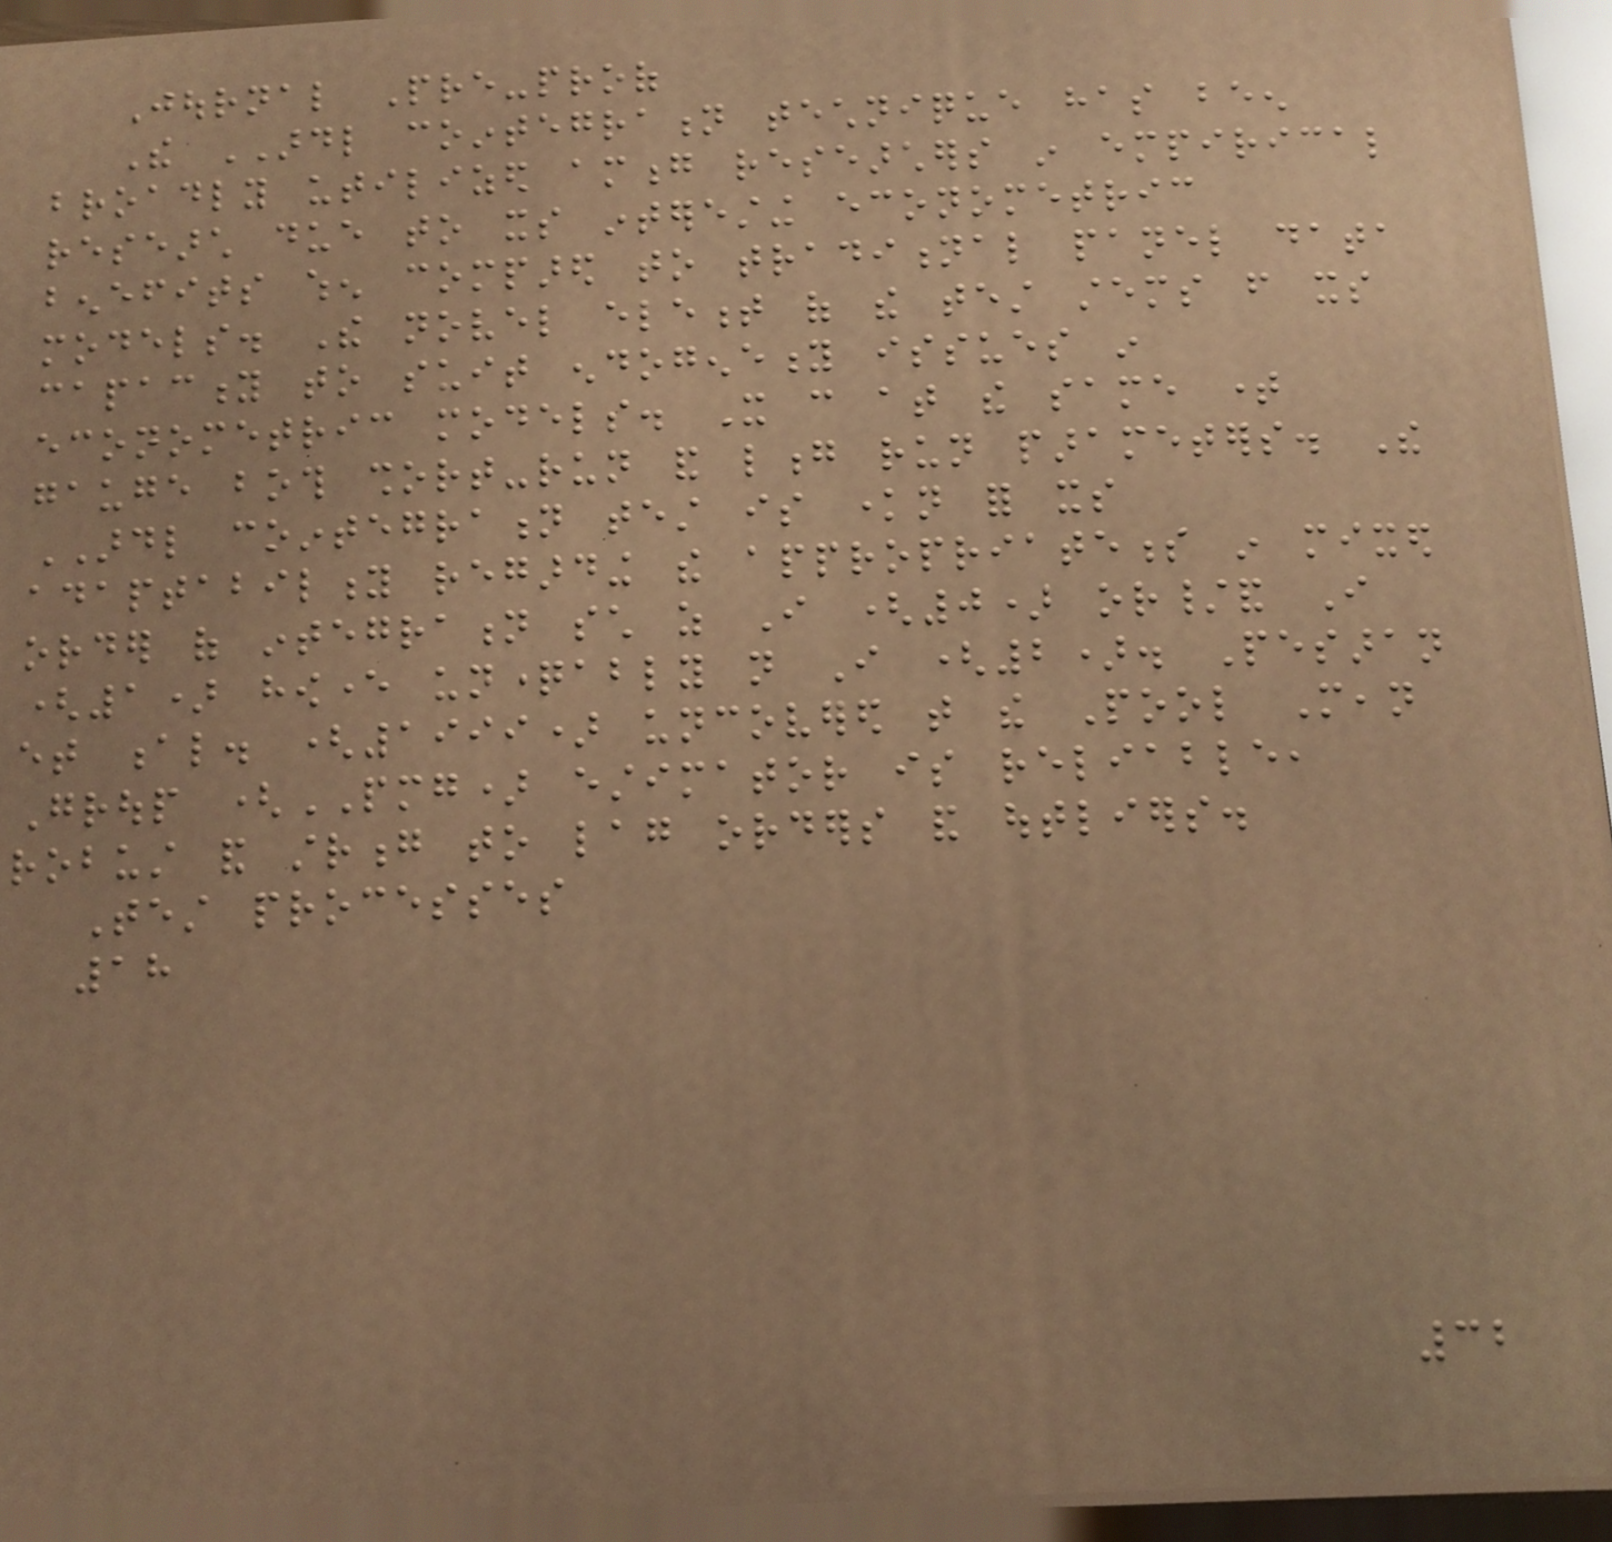Journal Pre-proof
The ARDL cointegration technique has been
broadly utilized among researchers in empirical
research due to its interesting econometric
benefits when compared to traditional panel data
models. The novel element of the test stems from its
capacity to suit endogeneity issues in
econometric models. It can at the same time
gauge both short-run and long run parameters. The
ARDL cointegration test is known for its
adaptability regarding the appropriateness in mixed
order of integration such as I (0) or/and I
(1) however unquestionably not I (2). Pesaran
et al. (1999) uncovered that the Pool Mean
Group (PMG) estimator is reliable,
robust and strong to lag orders and outliers.
Test processes
18
32
